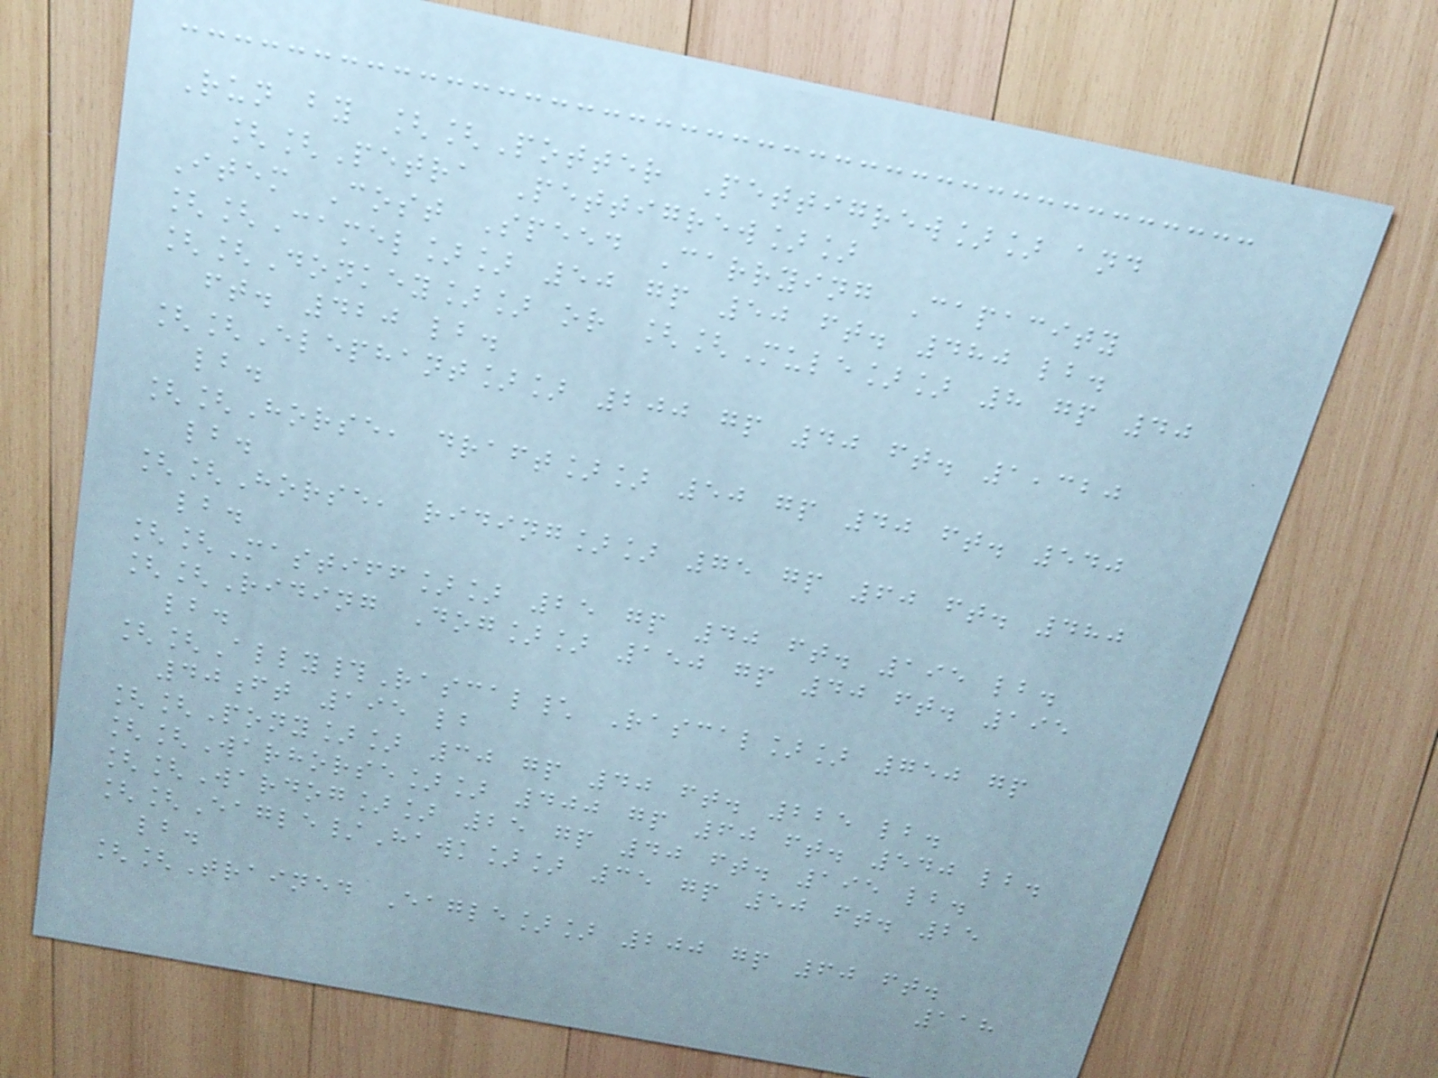Run by [[Potter Pettigrew]] and
[[Petra Pettigrew]]
Item Cost Speed Carrying Capacity
[[Camel]] 50 gp 50 ft. 480 lb.
[[Donkey]] or [[Mule]] 8 gp 40
ft. 420 lb.
[[Elephant]] 200 gp 40 ft. 1,320
lb.
[[Horse, draft]] 50 gp 40 ft. 540
lb.
[[Horse, riding]] 75 gp 60 ft. 480
lb.
[[Mastiff]] 25 gp 40 ft. 195 lb.
[[Riding Dog]] 150 gp 40 ft. 195
lb.
[[Ally#Rascal\ Rascal]] 750 gp
40ft 195 lb
[[Pony]] 30 gp 40 ft. 225 lb.
[[Warhorse]] 400 gp 60 ft. 540 lb.
[[Wardog]] 25 gp 40 ft. 195 lb.
[[Eagle/Hawk]] 35 gp 50 ft. 25
lb.
[[Trained Eagle]] 200 gp 60 ft.
118
